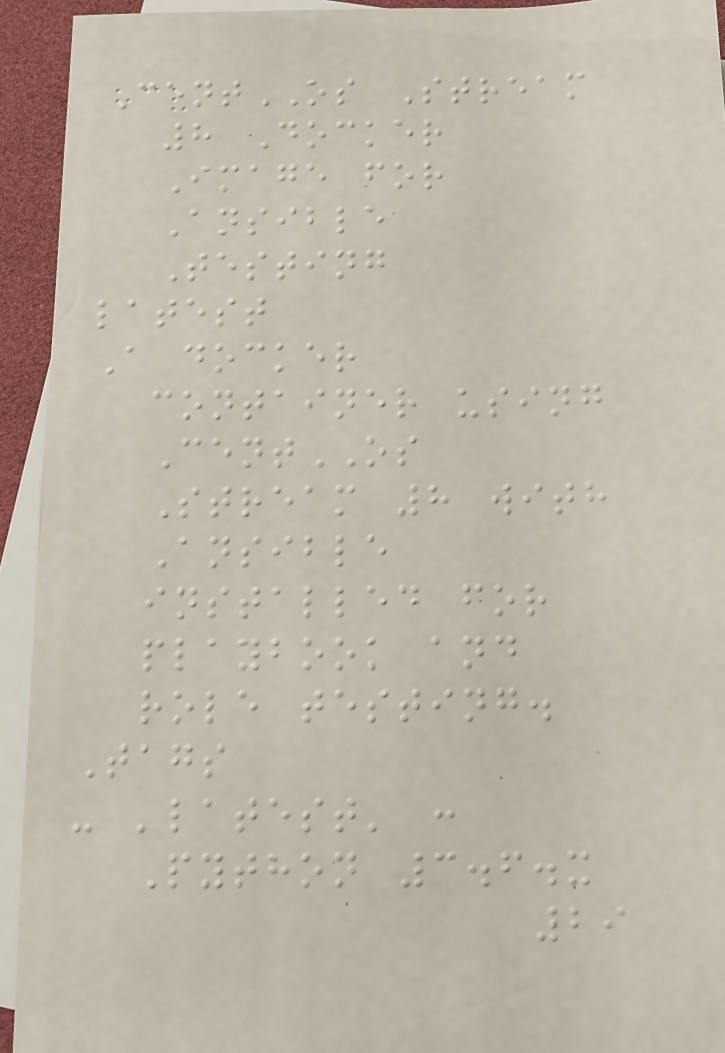CentOS Stream
8 Docker
Image for
Ansible
Testing
latest
A docker
container using
CentOS
Stream 8 with
Ansible
installed for
playbook and
role testing.
Tags
- 'latest' :
Python 3.6.x
29
